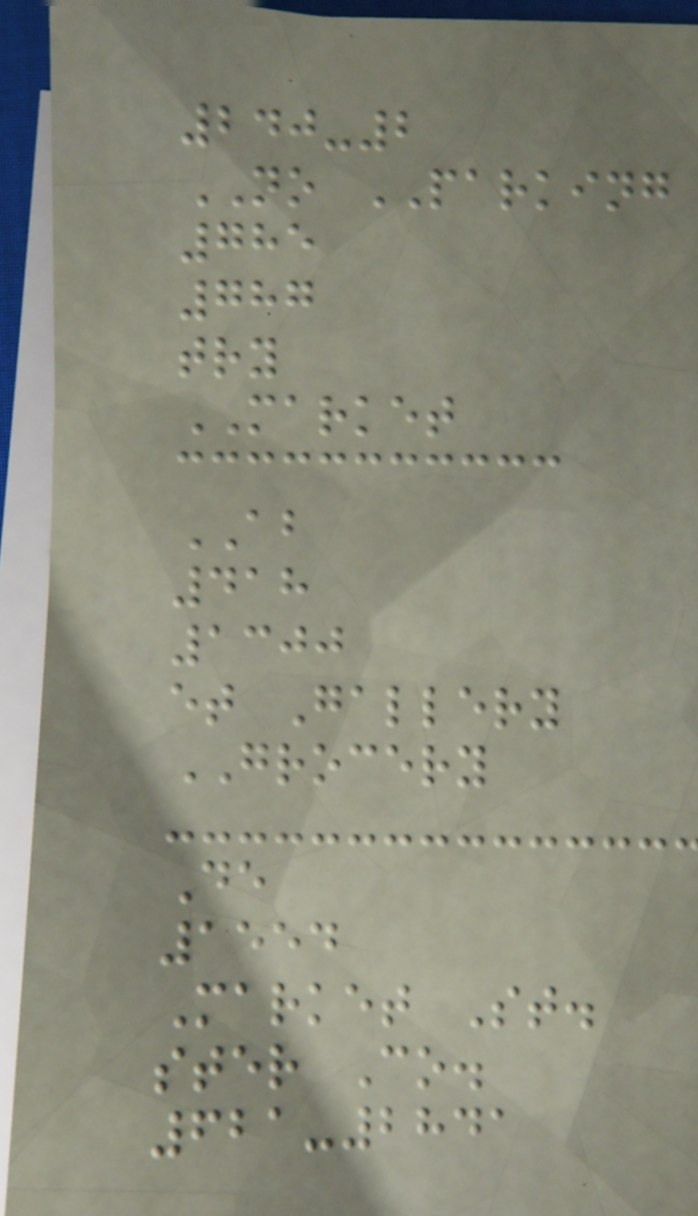240-2
NO PARKING
785
787
try
MARKET
AB
418
1300
et Gallery
GROCERY
De
1554
Market St.
ster Co.
621-2841
